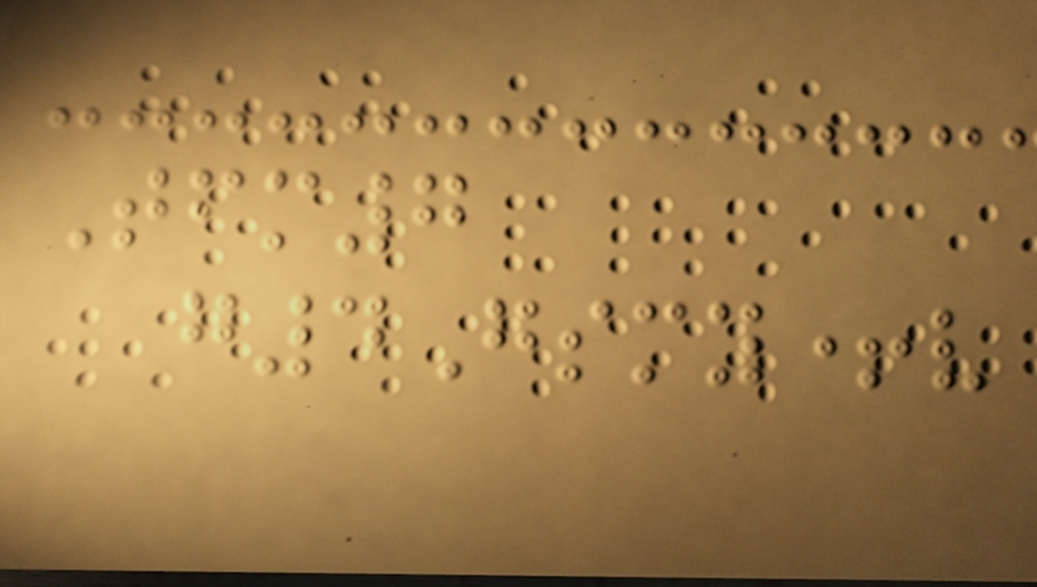Tfm7
g4Gsmy+v
